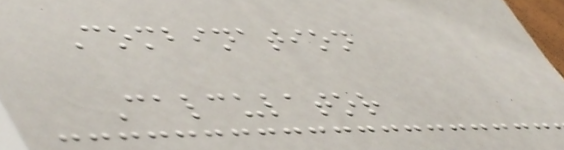Combination
Calculator
